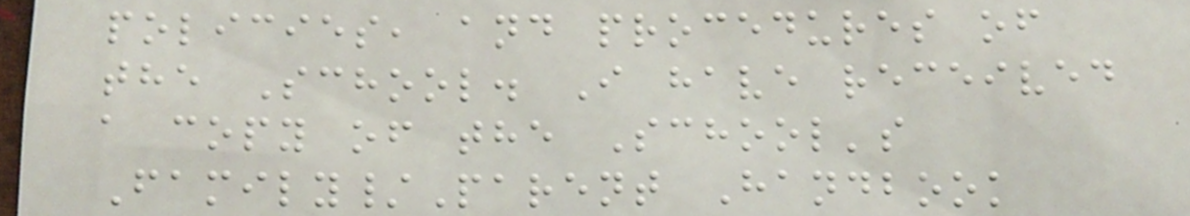policies, and procedures of
the School. I have received
a copy of the School's
Family/Parent Handbook
